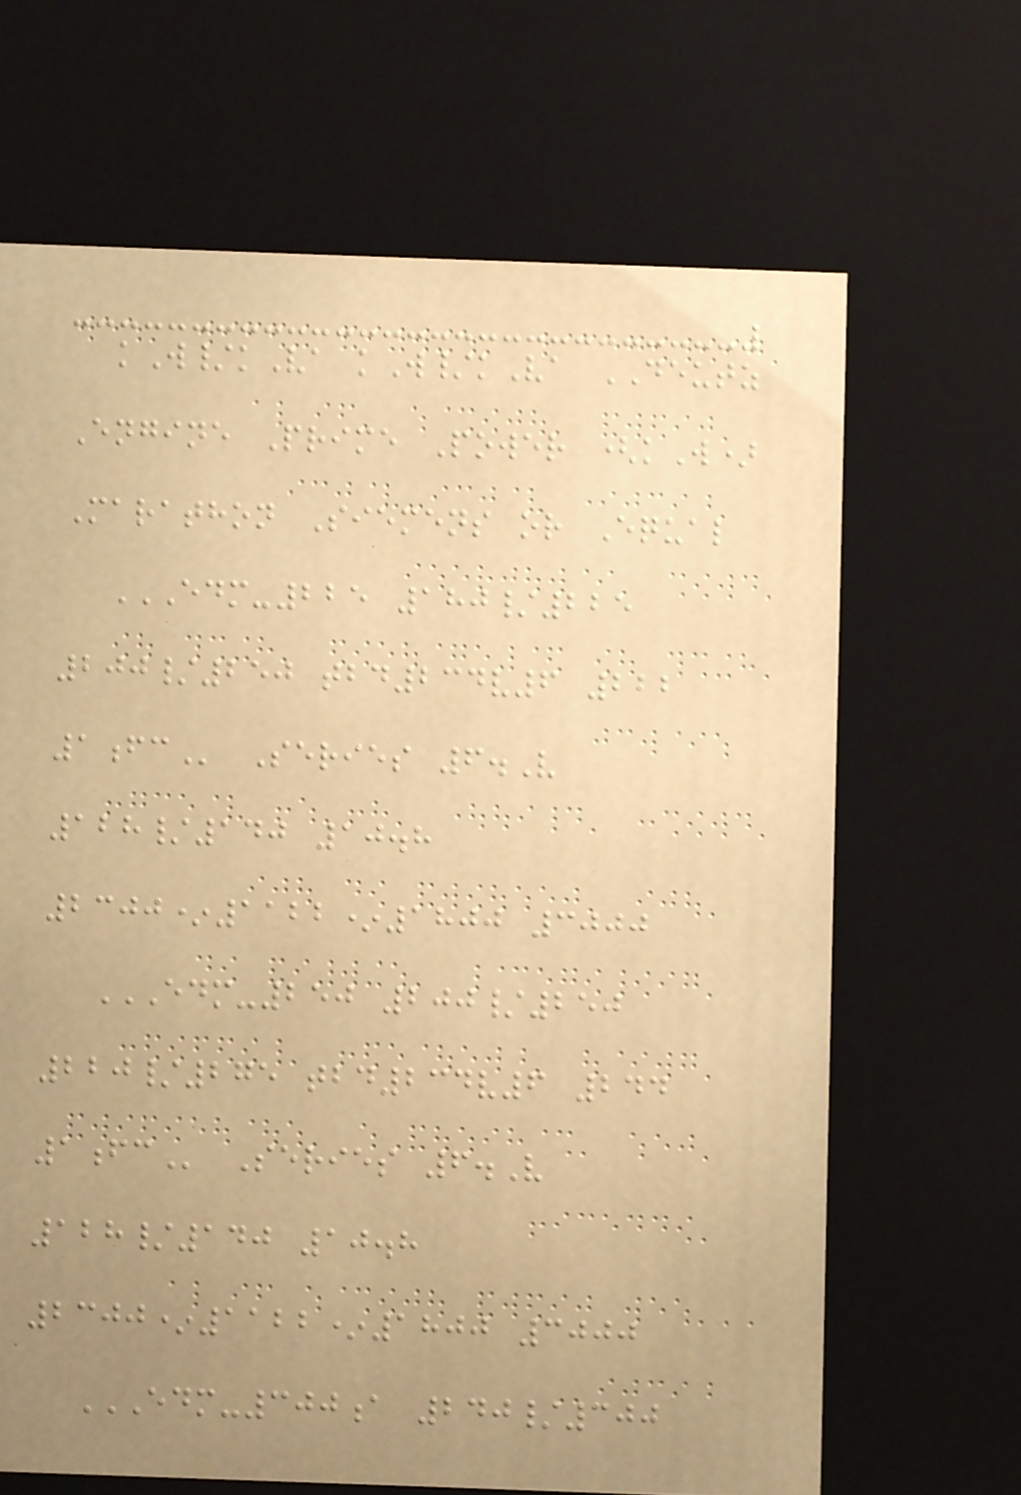kW/kVa kW/kVa DEUTZ
Engine Prime Power (kW)
Marathon Siemens or Equal
EDM-225 180/225
200/250 TBD234V6 222
1FC Series 6.V
128/140 10.8
2300*1122*1800 3000
EDM-250 200/250
220/275 TBD234V6 244
1FC Series 6.V
128/140 10.8
2300*1122*1800 3000
EDM-300A 240/300
